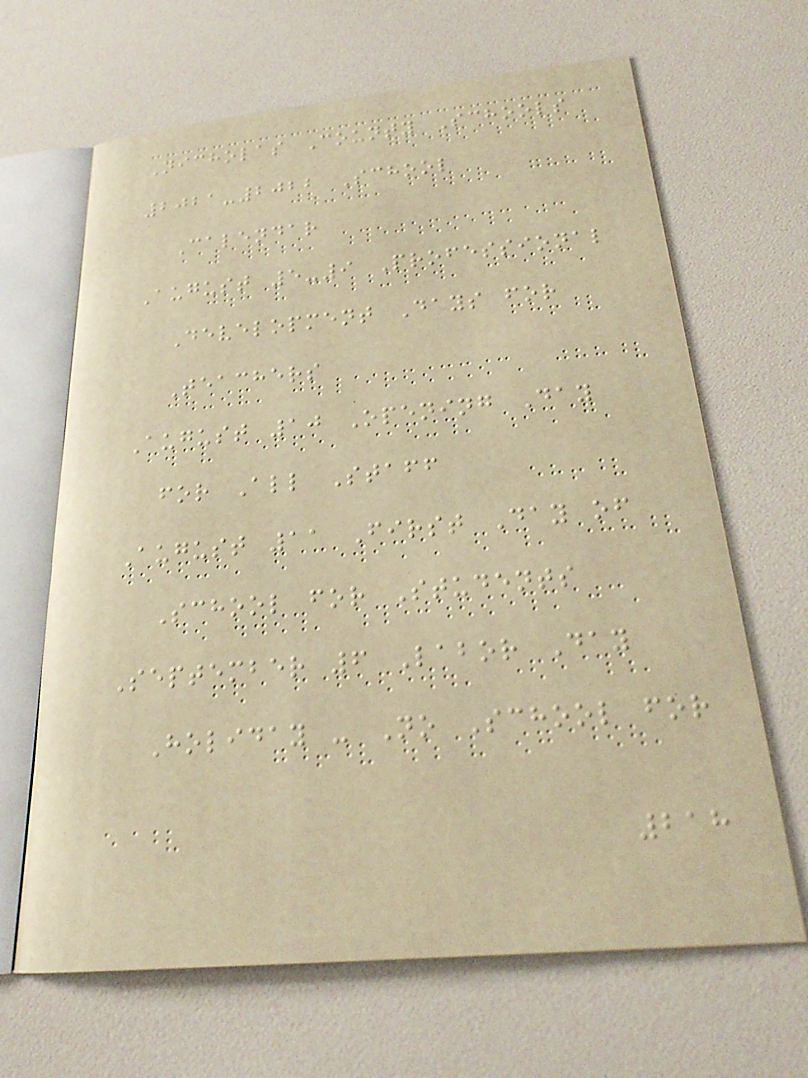Nicholas County Schools
2021-2022 School
Calendar
August 5-9 Professional
Development Days for
Teachers
August 10 Opening Day
for All Staff
August 11 First Day of
School for Students
September 6 Labor Day
Holiday - No School for
218
